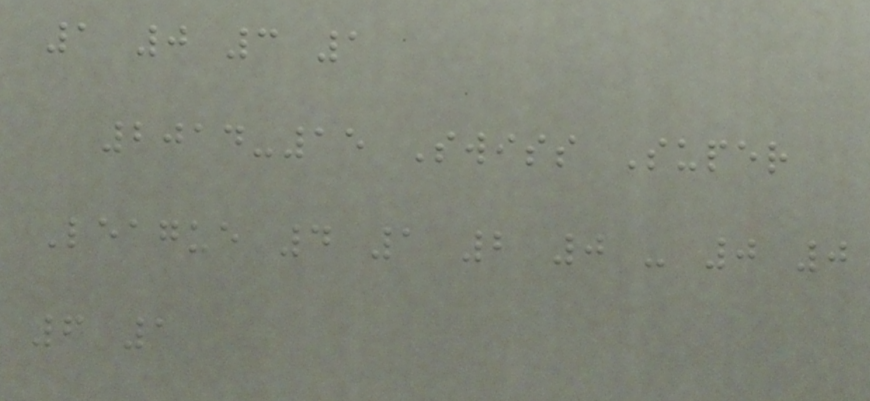1 0 3 1
2014-15 Swiss Super
League 4 1 2 0 - 0 0
6 1
